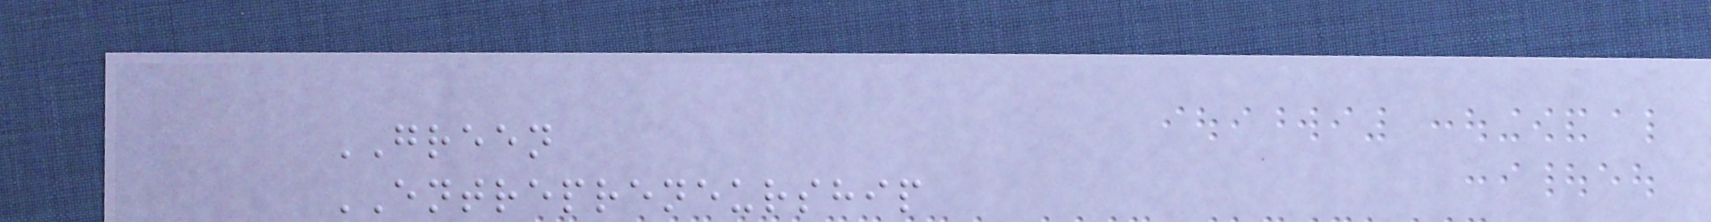GREEN
ENTREPRENEURSHIP
